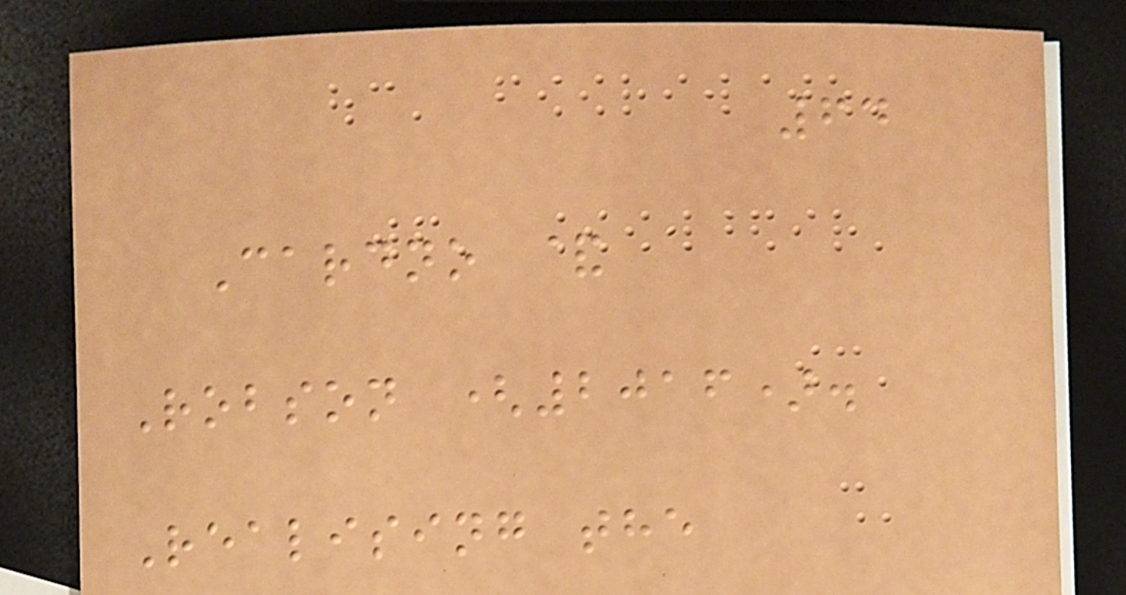64
Cardno &
Robson (2016).
Realising the
